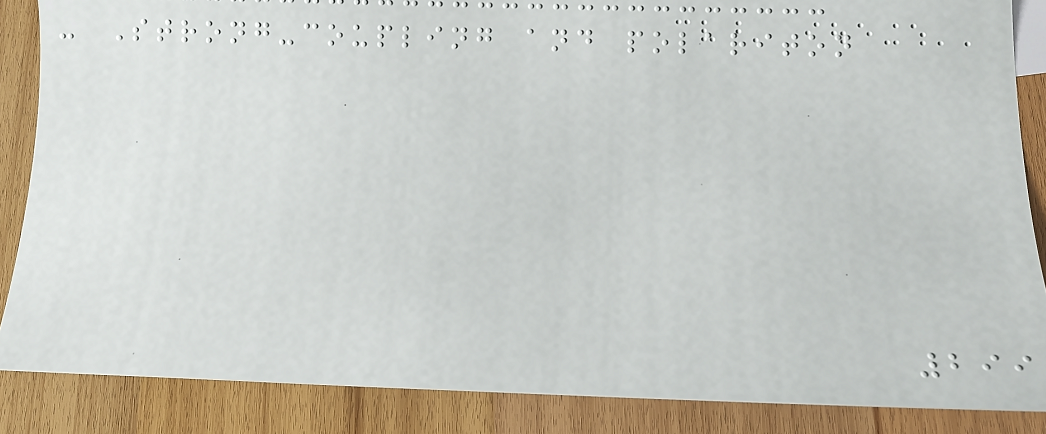- Strong-coupling and polariton
299
